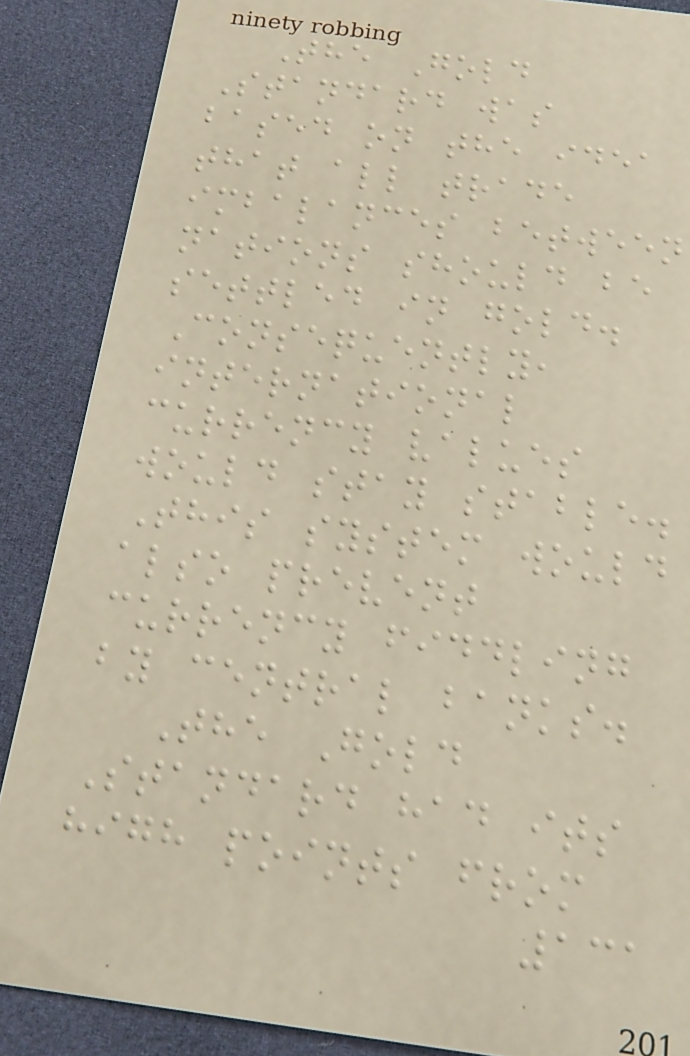The Gold
Standard was
based on the idea
that all trade
imbalances between
nations should be
settled in gold.
Consequently,
international
currency values
would stay stable.
This system would
also prevent
currency fiddling
by central banks.
The Gold
Standard had its
high points from
131
